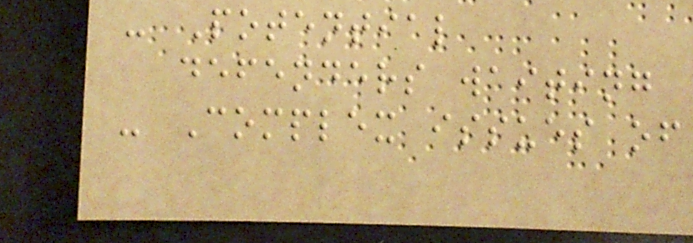- Potential
defenders waiting
- Complex issues of
